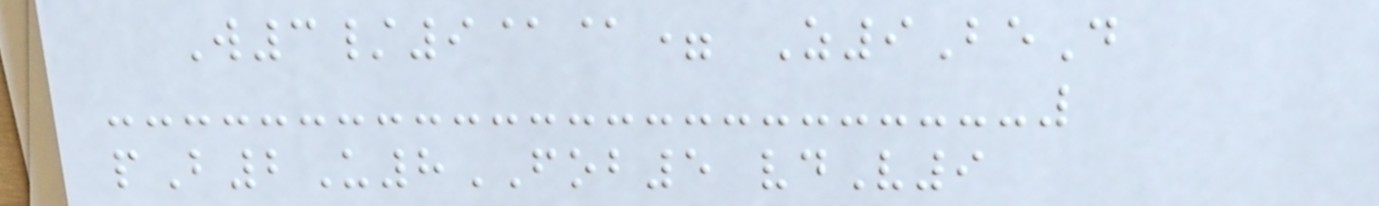W3/9@@= Z9BeD
pB2U8FOB5 vdV9
